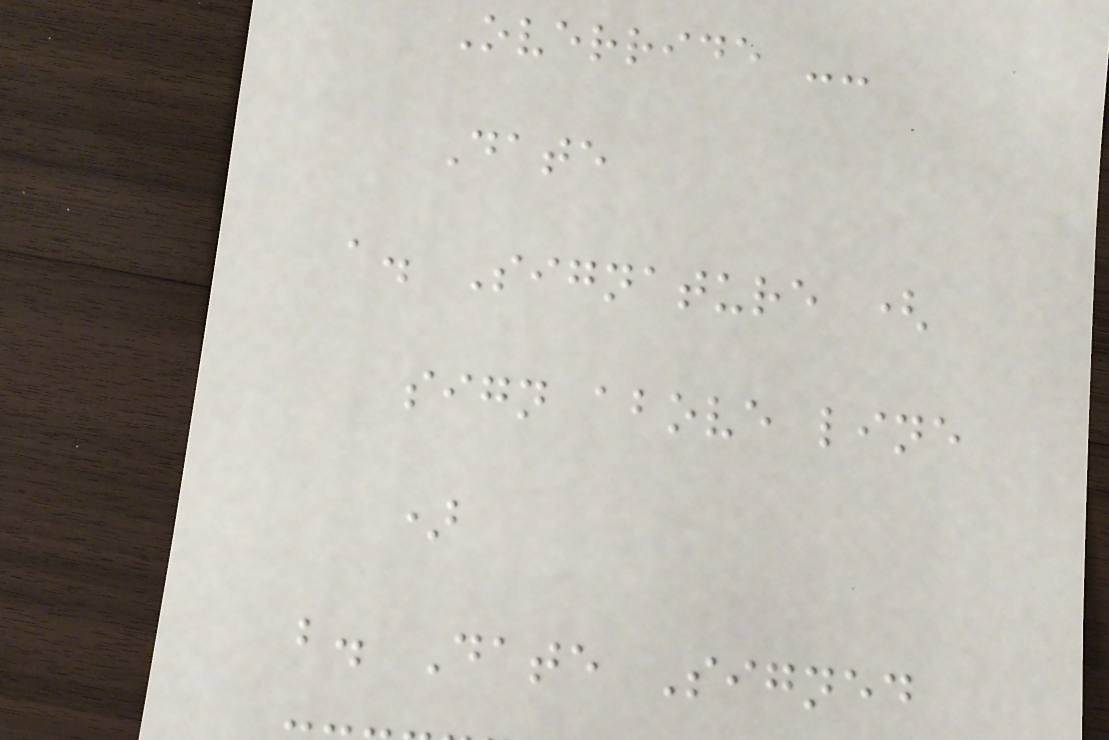Override --
Date
a. Signature (
sign above line
)
b. Date Signed
